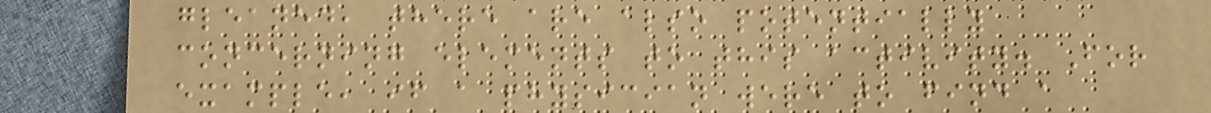gleaned, there are also potentially
concerning elements to this activity. For
example, if a physician were to find a
